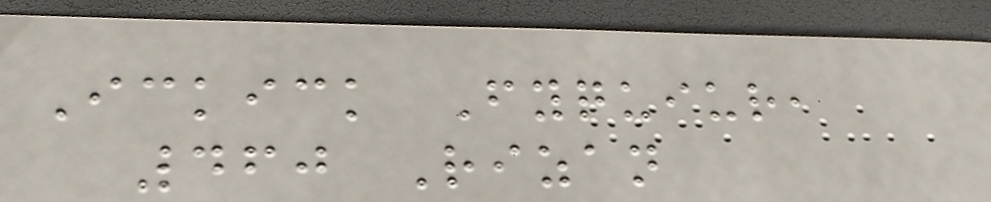Ickick Fyquiur,
460 Rizan
